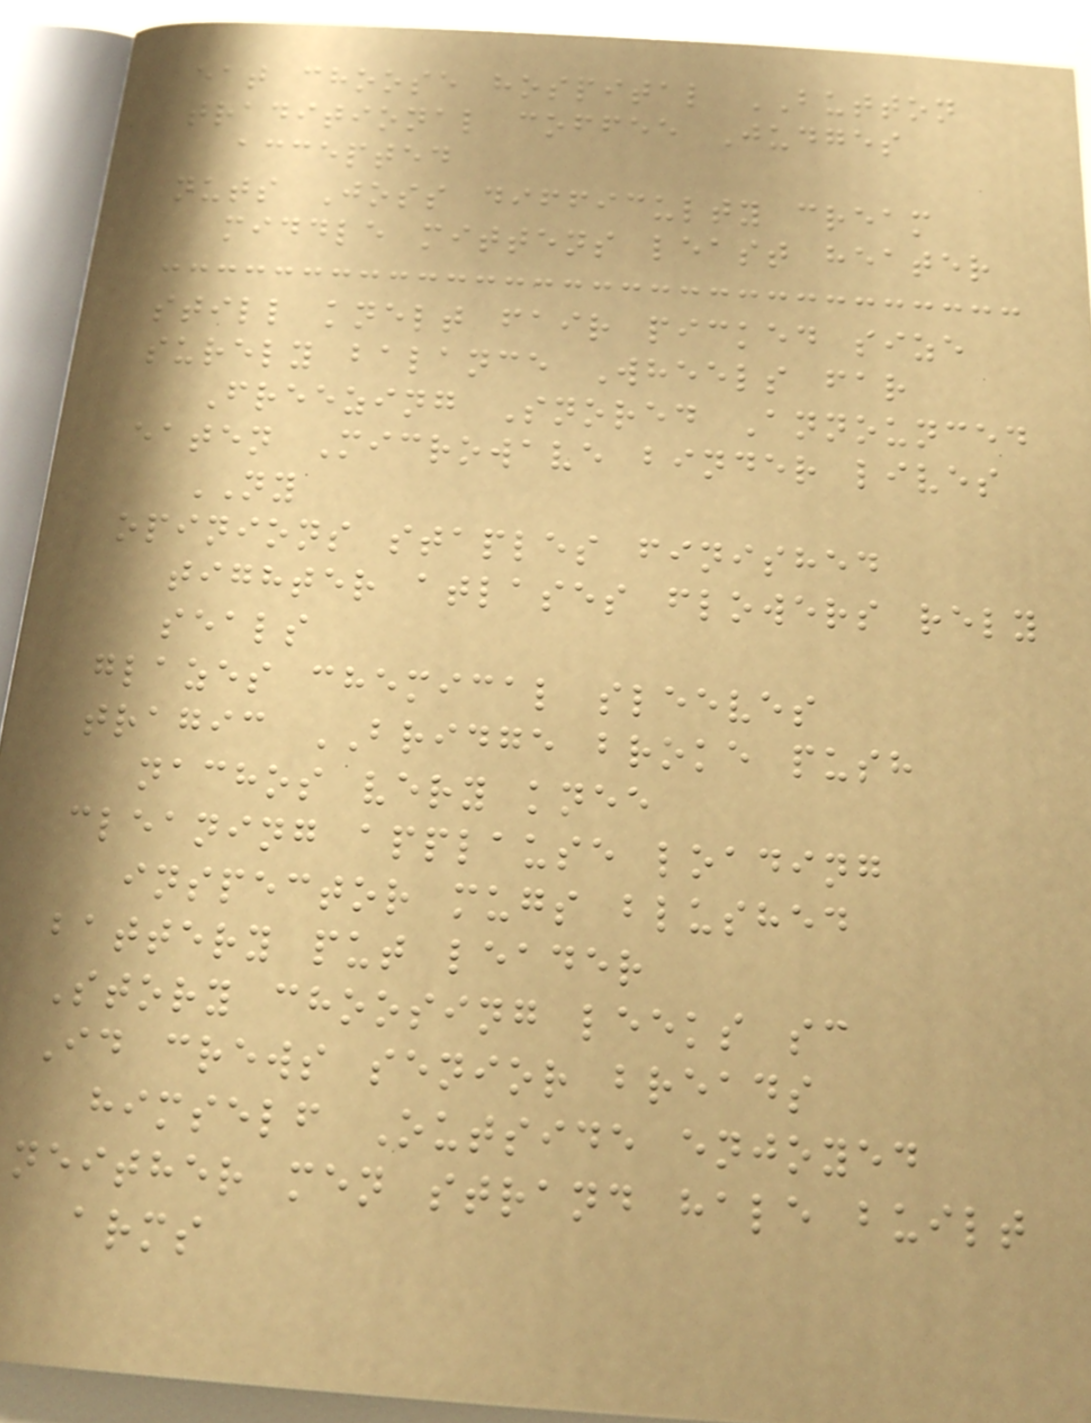eat choose hospital BUTTON
traditional coffee Judges
accepted
nuts Joss difficulty cream
middle mittens least heater
still knelt fair picked size
surely balance Wheels far
Freezing Snored Announced
eaten Microwave binder lives
NY
opinions staples finished
tighter atlases flowers rely
seals
glazes chemical sleeves
tragic BRIDGE broke push
nachos very knee
cleaning applause loading
inspector mugs blushed
battery put leader
Story choosing leeks sc
Id crews senior breads
himself Outside enjoyed
neither men strand hale built
arms
